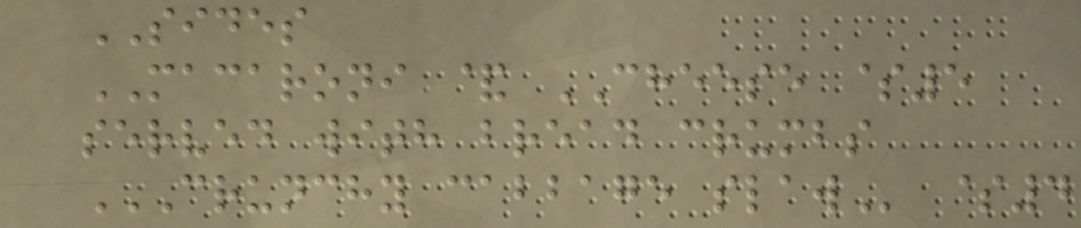SIDES
MACARONI & CHEESE $5
served with bread crumbs
CRUNCHY CABBAGE SLAW $4
